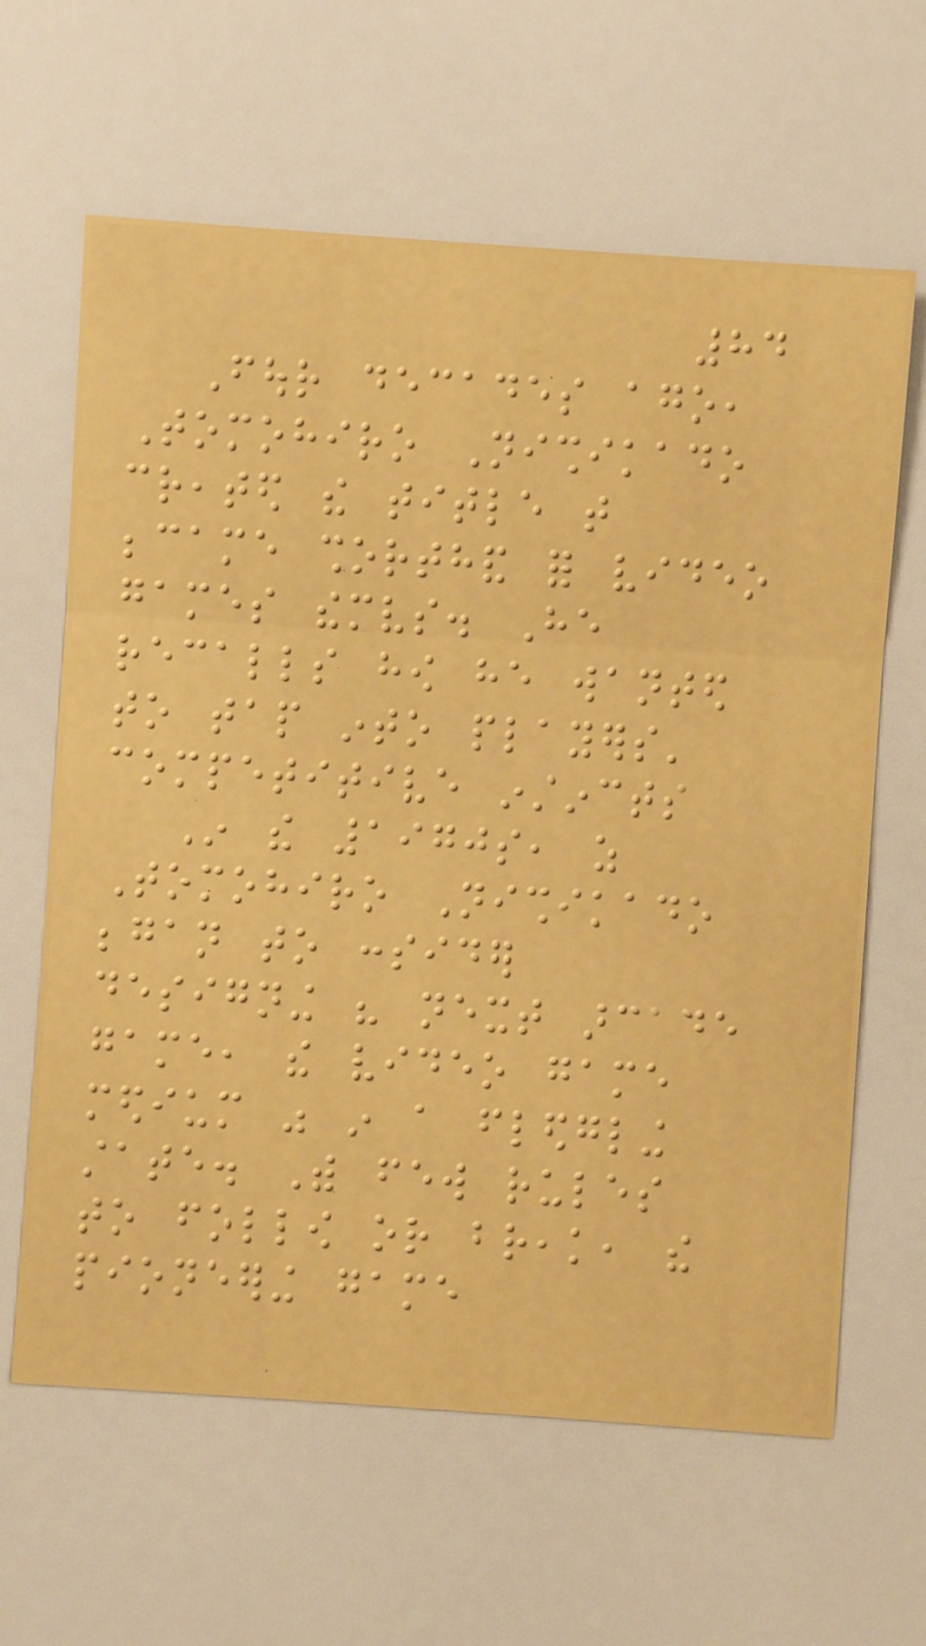84
Four decades ago,
Tomohiro Nishikado
created the title that
became shorthand for video
games themselves. He
recalls how he wanted
to tap into players'
competitive instincts
In the 1970s, as
Tomohiro Nishikado
began to consider
designing his next arcade
game, the video game
medium was in a fledgling
state. With few rules
to follow or break, the
pioneering game
